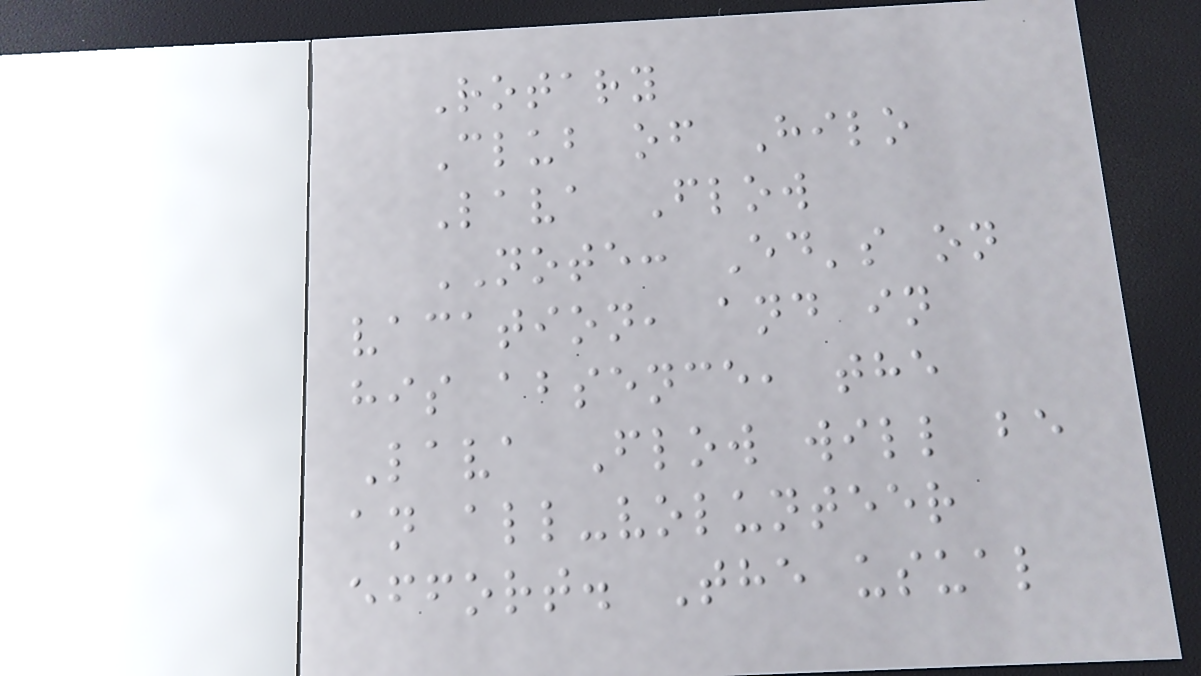Rotary
Club of Hilo
Lava Flow
NOTE: Ed's on
vacation, and in
his absence, the
Lava Flow will be
an all-volunteer
effort. The usual
